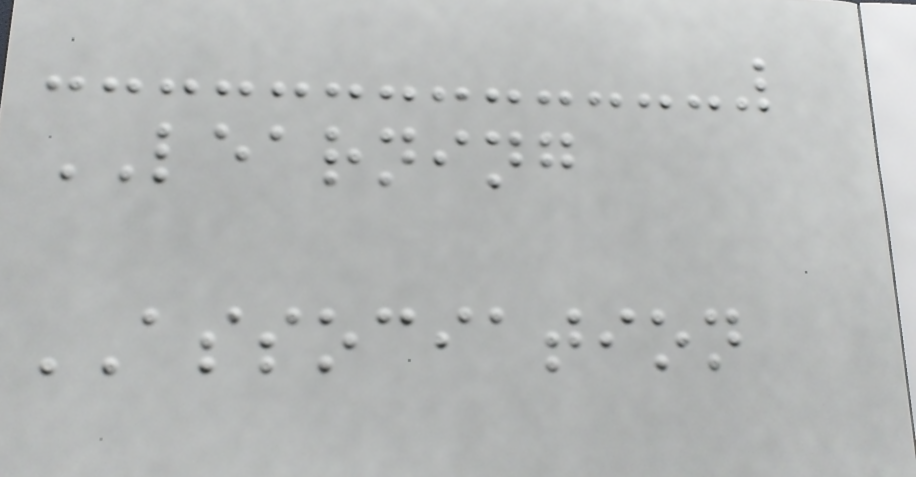LEARNING
ASSOCIATION
